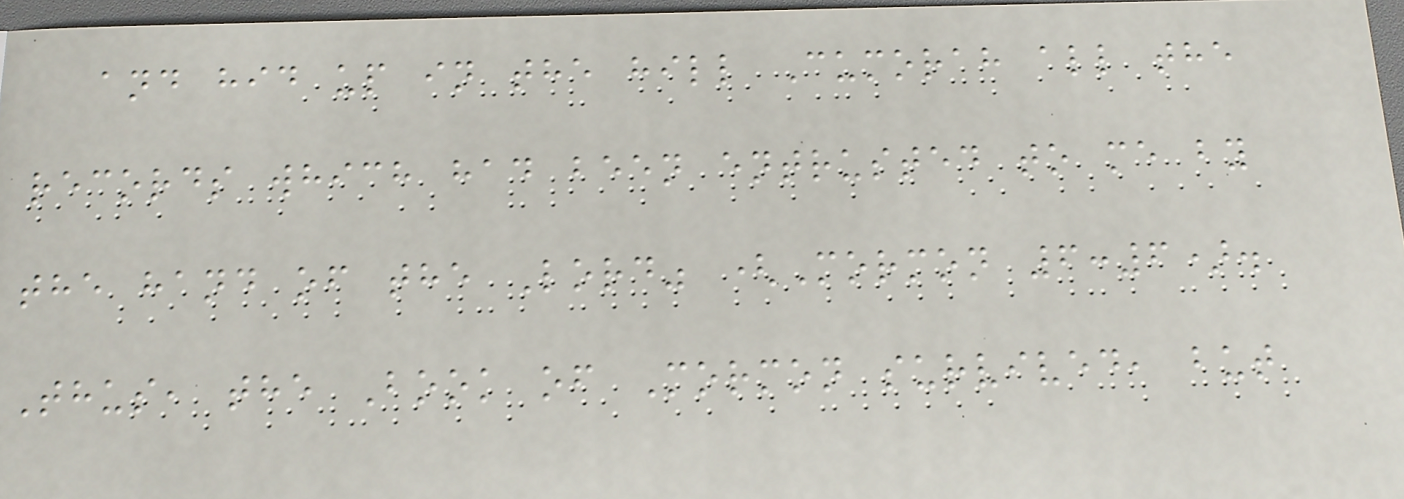and hid up in the hill Cumorah all the
records which had been entrusted to me by
the hand of the Lord" (Mormon 6:6).
Thus, the Book of Mormon survived, but
